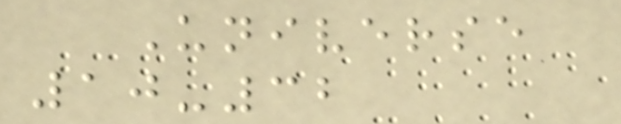Universe
10-32
